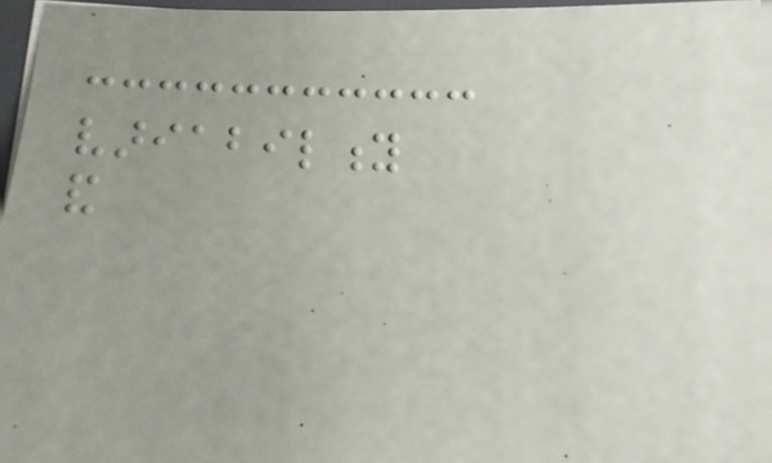variability
and
